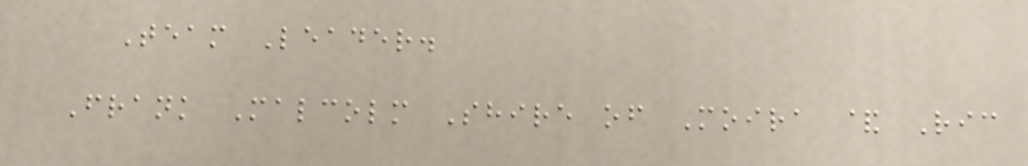Team Leader.
Frank Malcolm Shire of Moira & Ric
